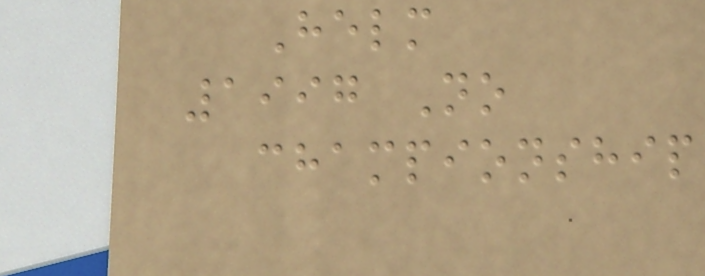Helm
1997 No
championship
